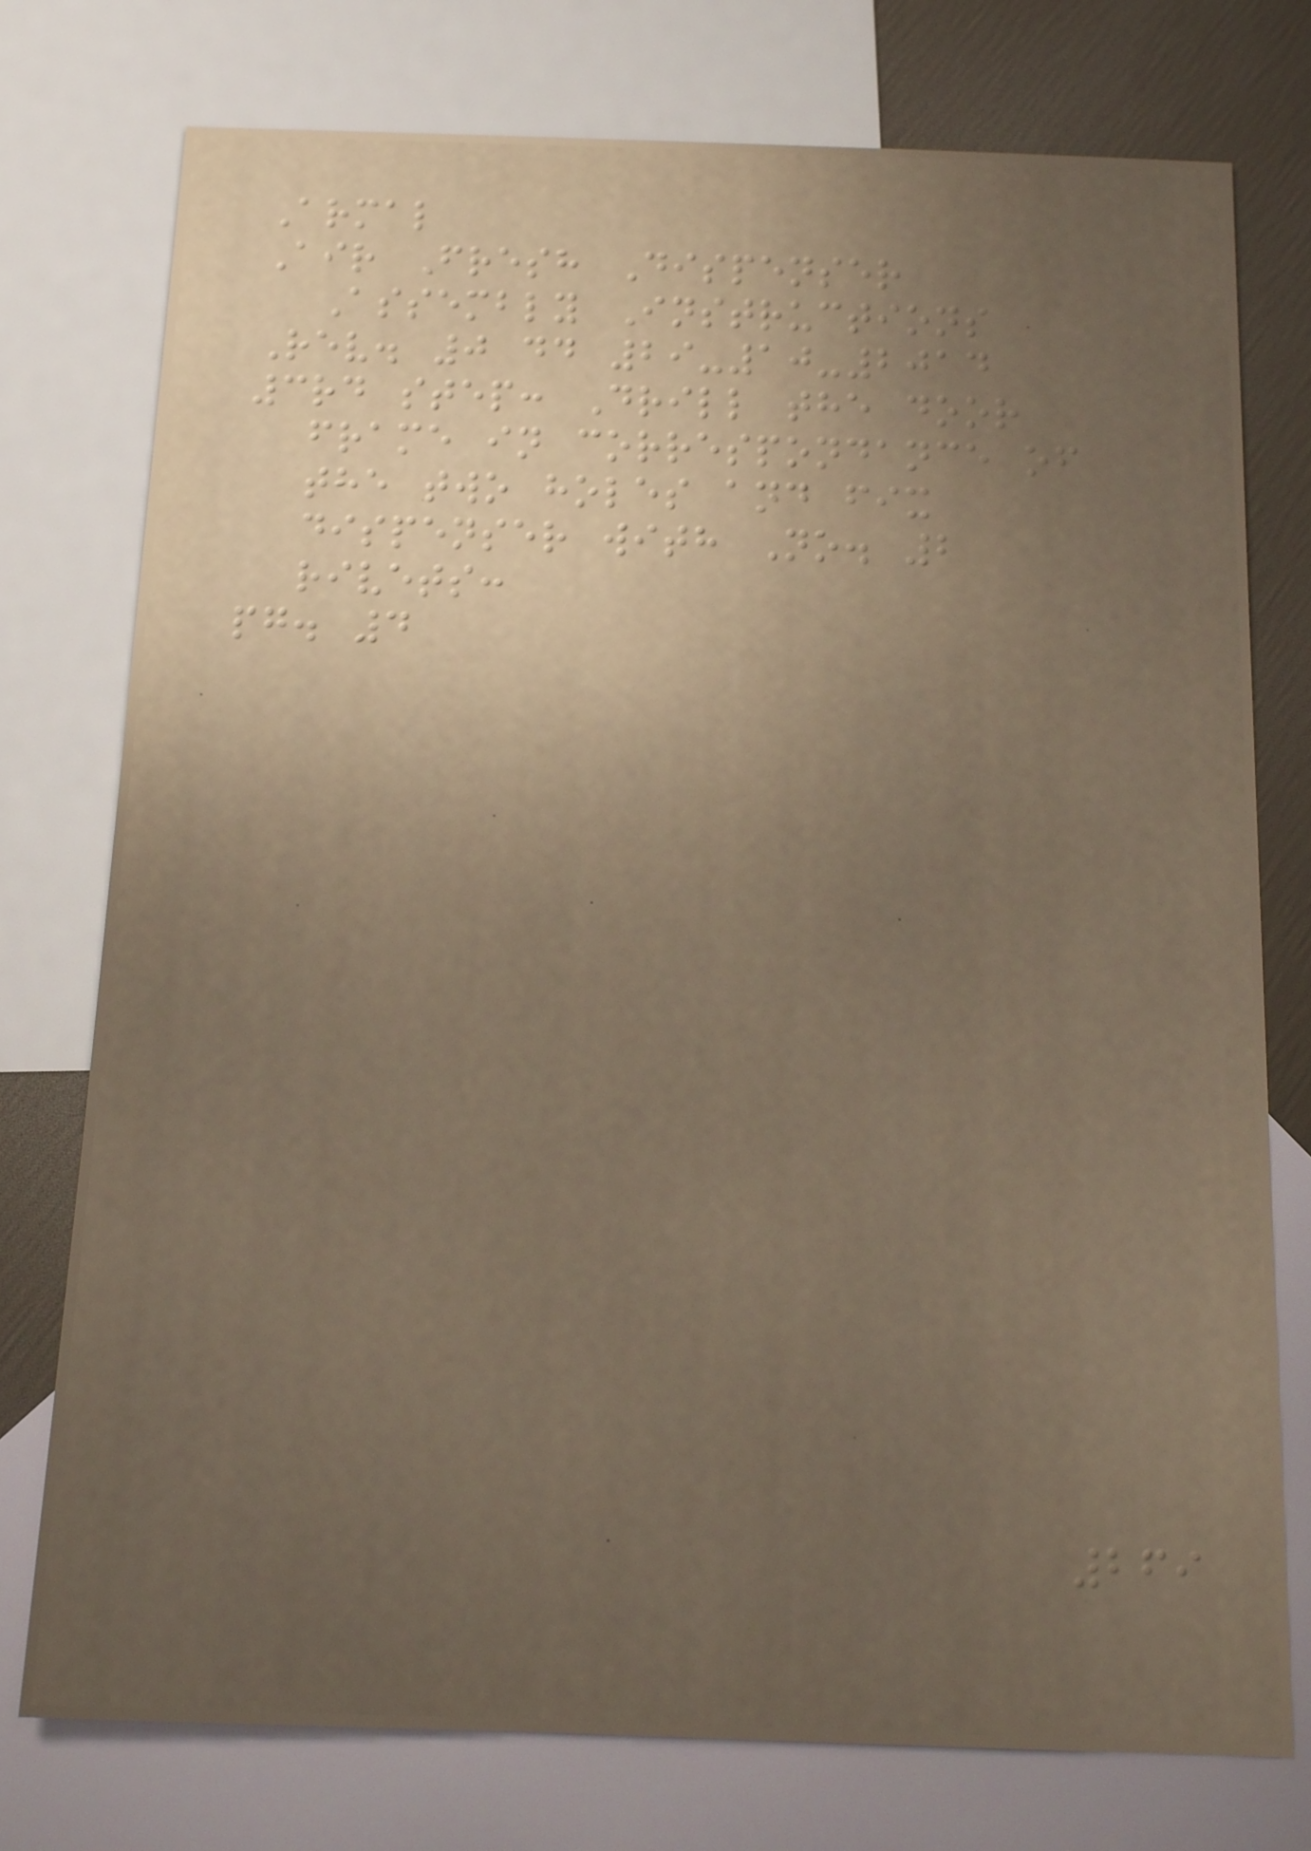Armal
Air Fresh Dispenser
Assembly Instructions
Rev. 0 dd 29-10-2014
3rd step: Drill the door
frame in correspondance of
the two holes and fix
dispenser with No. 2
rivets:
pg. 4
269
